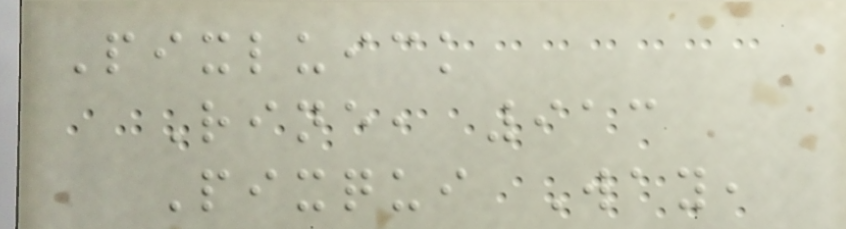Pixluick
Rine, 913
Pixqui Way,
